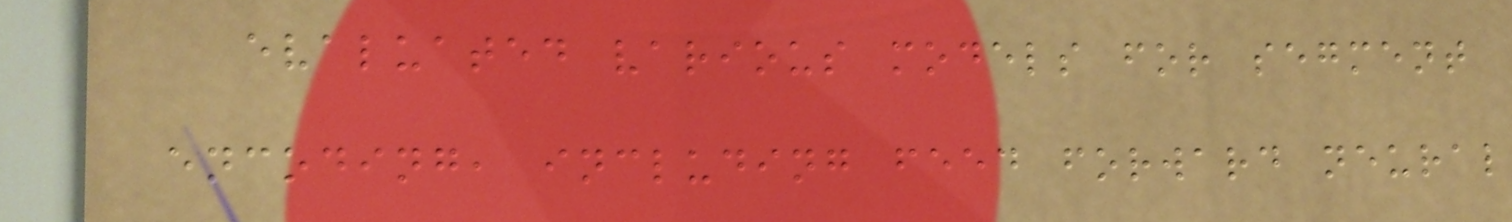evaluated various models for segment
encoding, including feed forward neural
